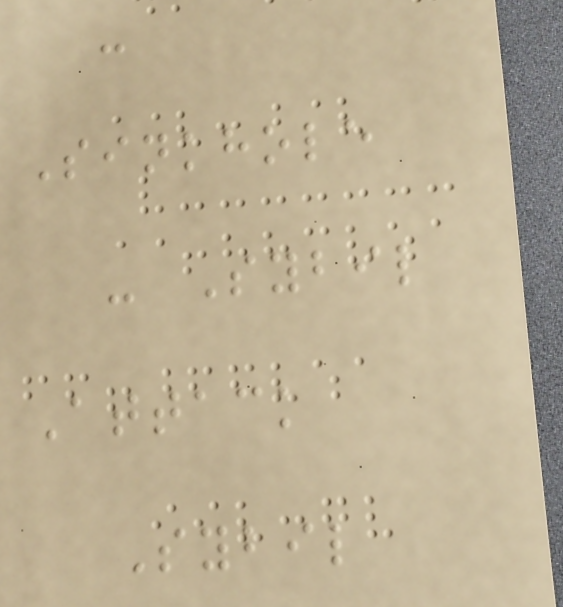-
Sinkhole
- Sybil
Attack
Sybil
